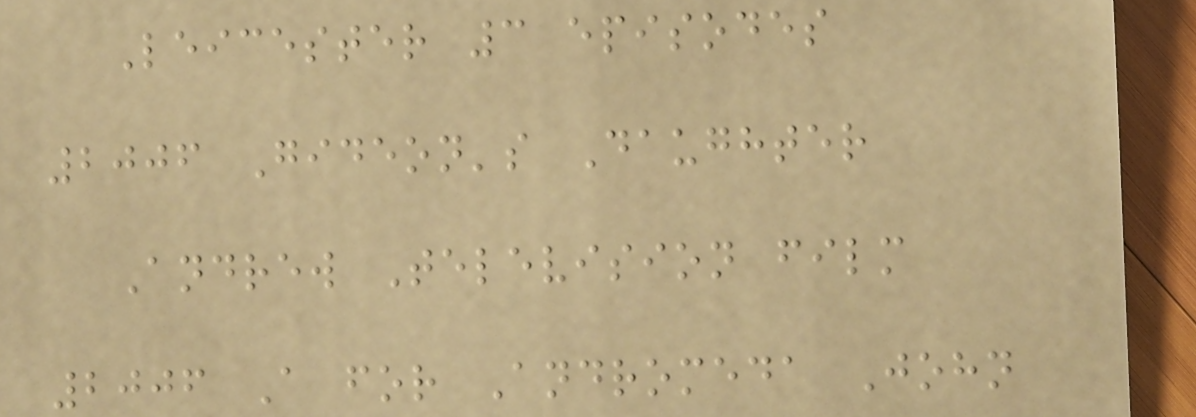Leicester 3 episodes
2006 Gideon's Daughter
Andrew Television film
2006 A for Andromeda John
